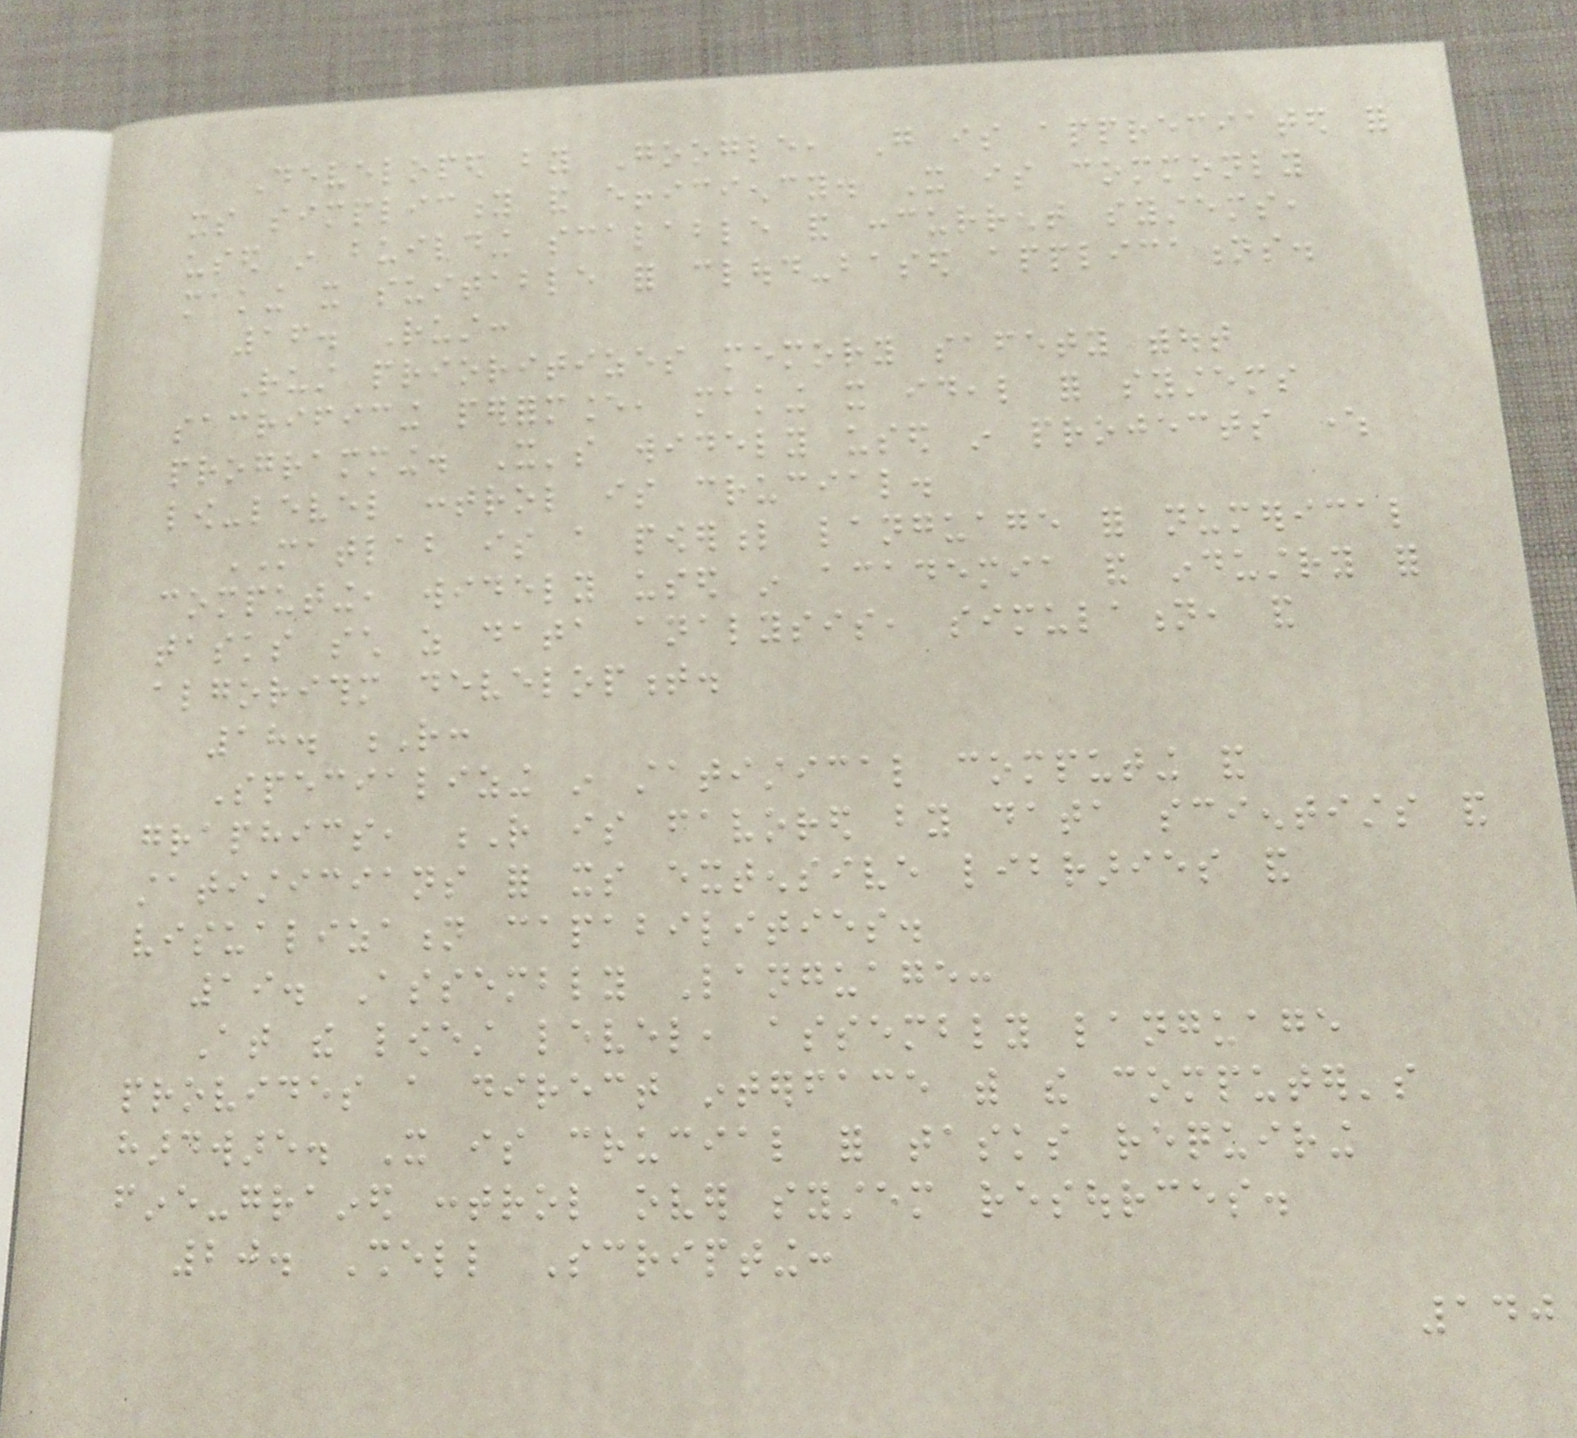Developed by Google, Go is appreciated for
its simplicity and efficiency. It is commonly
used in building scalable and concurrent systems,
making it suitable for cloud-based applications.
16. Rust:
Rust prioritizes memory safety without
sacrificing performance, making it ideal for systems
programming. It's widely used in projects where
low-level control is crucial.
MATLAB is a powerful language for numerical
computing, widely used in academia and industry for
tasks such as data analysis, simulation, and
algorithm development.
18. R:
Specializing in statistical computing and
graphics, R is favored by data scientists and
statisticians for its extensive libraries and
visualization capabilities.
19. Assembly Language:
At the lowest level, assembly language
provides a direct interface with the computer's
hardware. It is crucial for tasks requiring
fine-grained control over system resources.
20. Shell Scripting:
140
